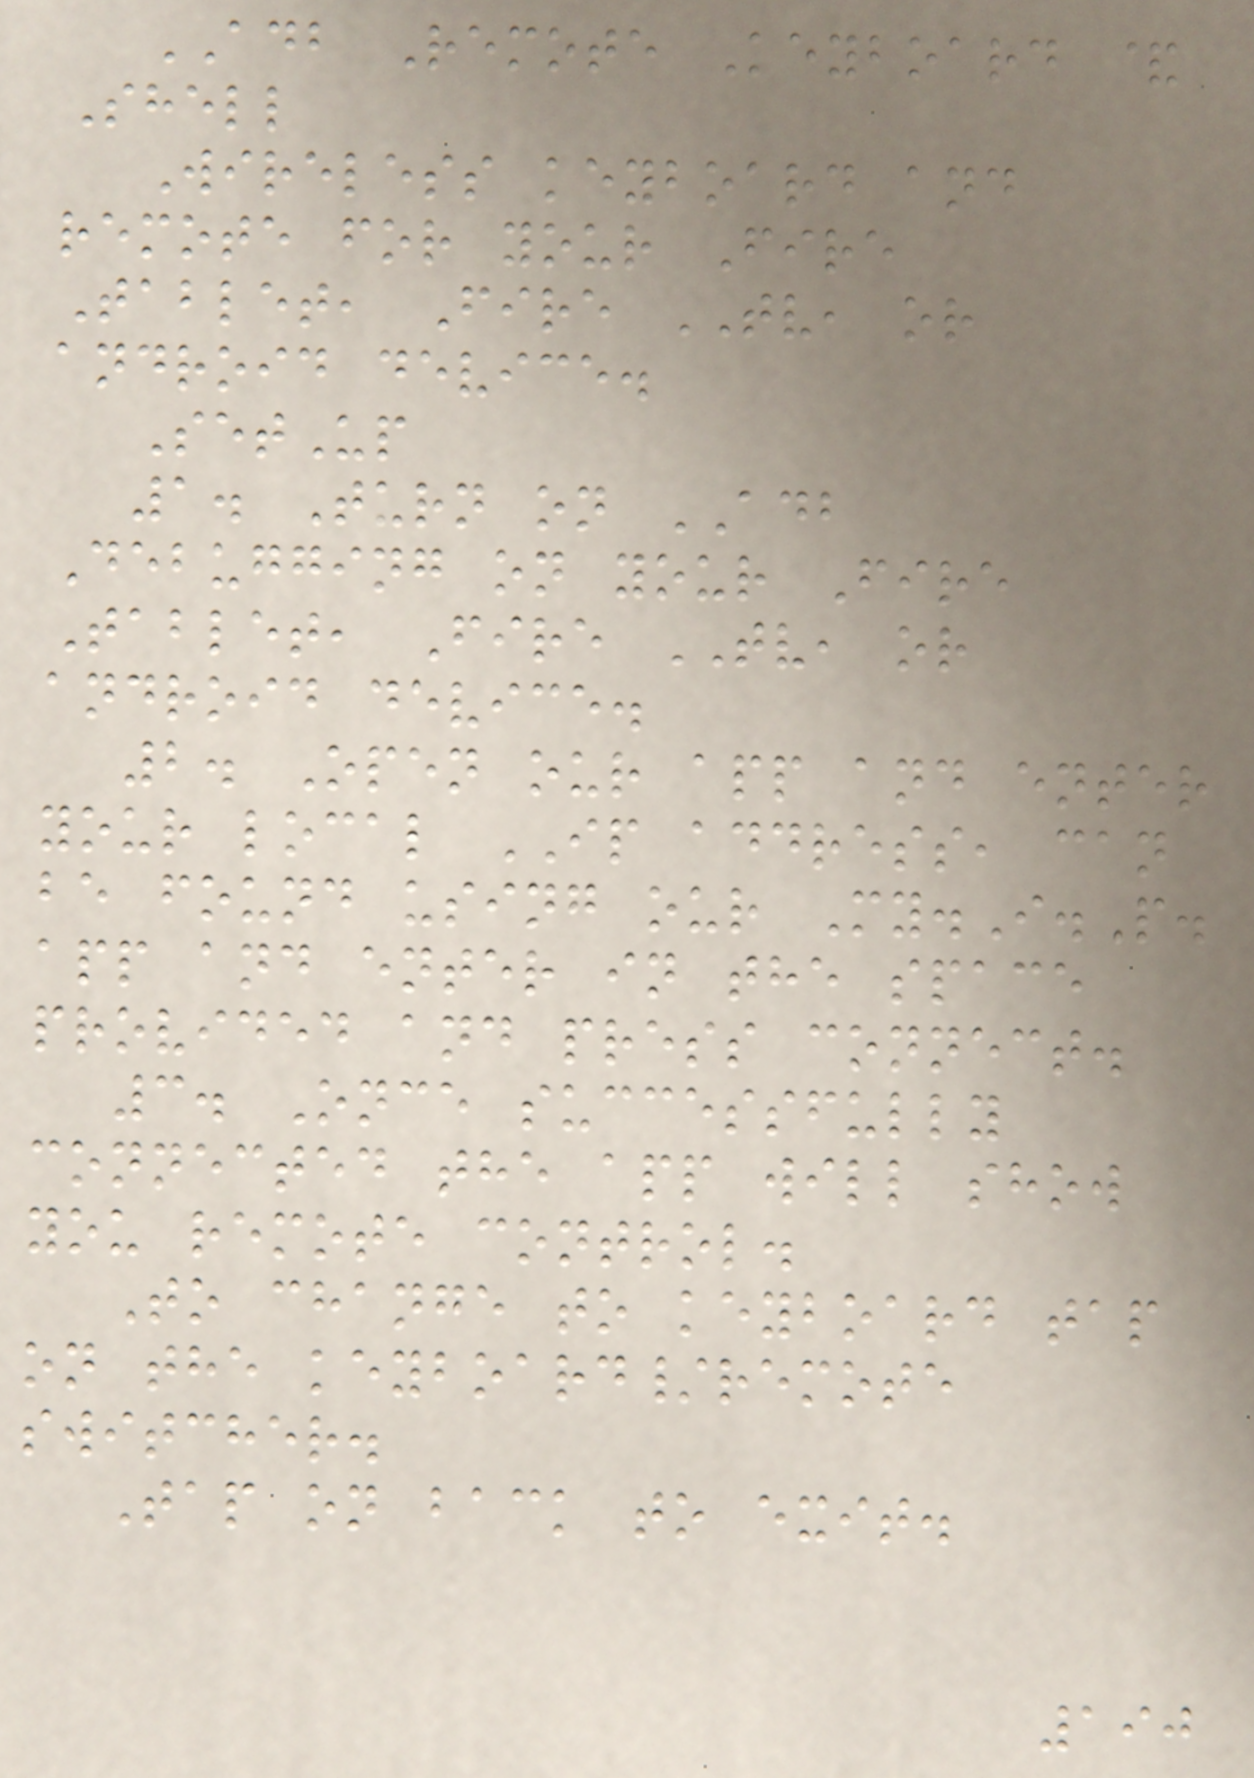ADB Remote Keyboard &
Shell
Wireless keyboard and
remote for your Fire
Tablet, Fire TV, or
android device.
SetUp
1. Turn on ADB
Debugging on your Fire
Tablet, Fire TV, or
android device.
2. Open our app and enter
your local IP address, can
be found using our My.I.P.
app and enter in the space
provided and press connect.
3. Once successfully
connected the app will show
you remote control.
To change to keyboard tap
on the keyboard/remote
switcher.
Tap on back to exit.
190
